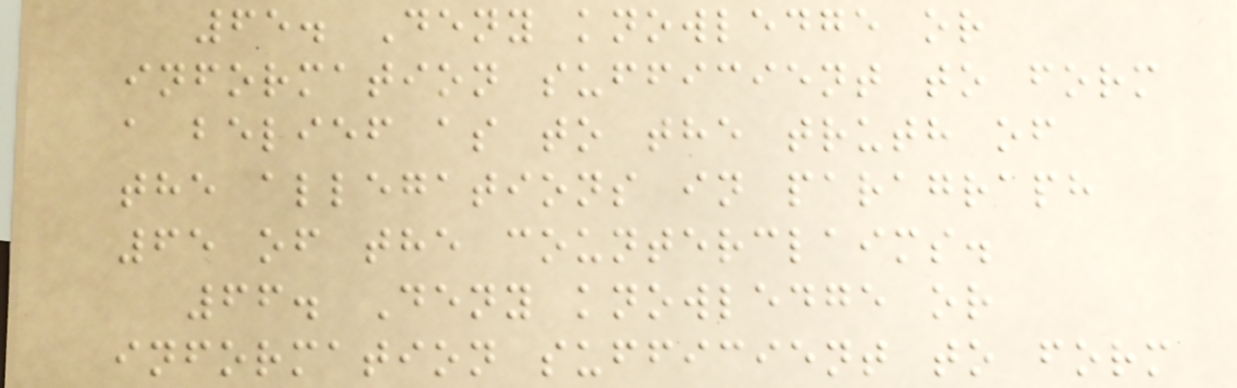65. Deny knowledge or
information sufficient to form
a belief as to the truth of
the allegations in paragraph
65 of the counterclaims.
66. Deny knowledge or
information sufficient to form
